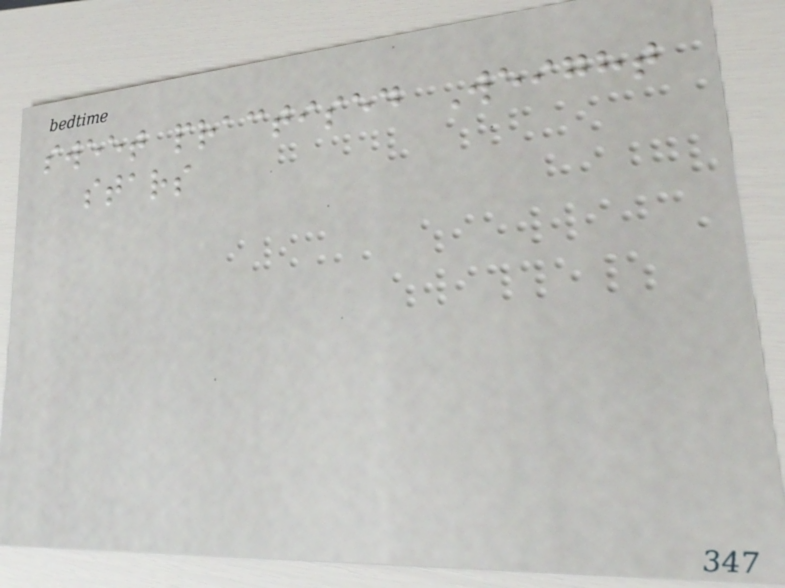sweet practised Weight
stars
